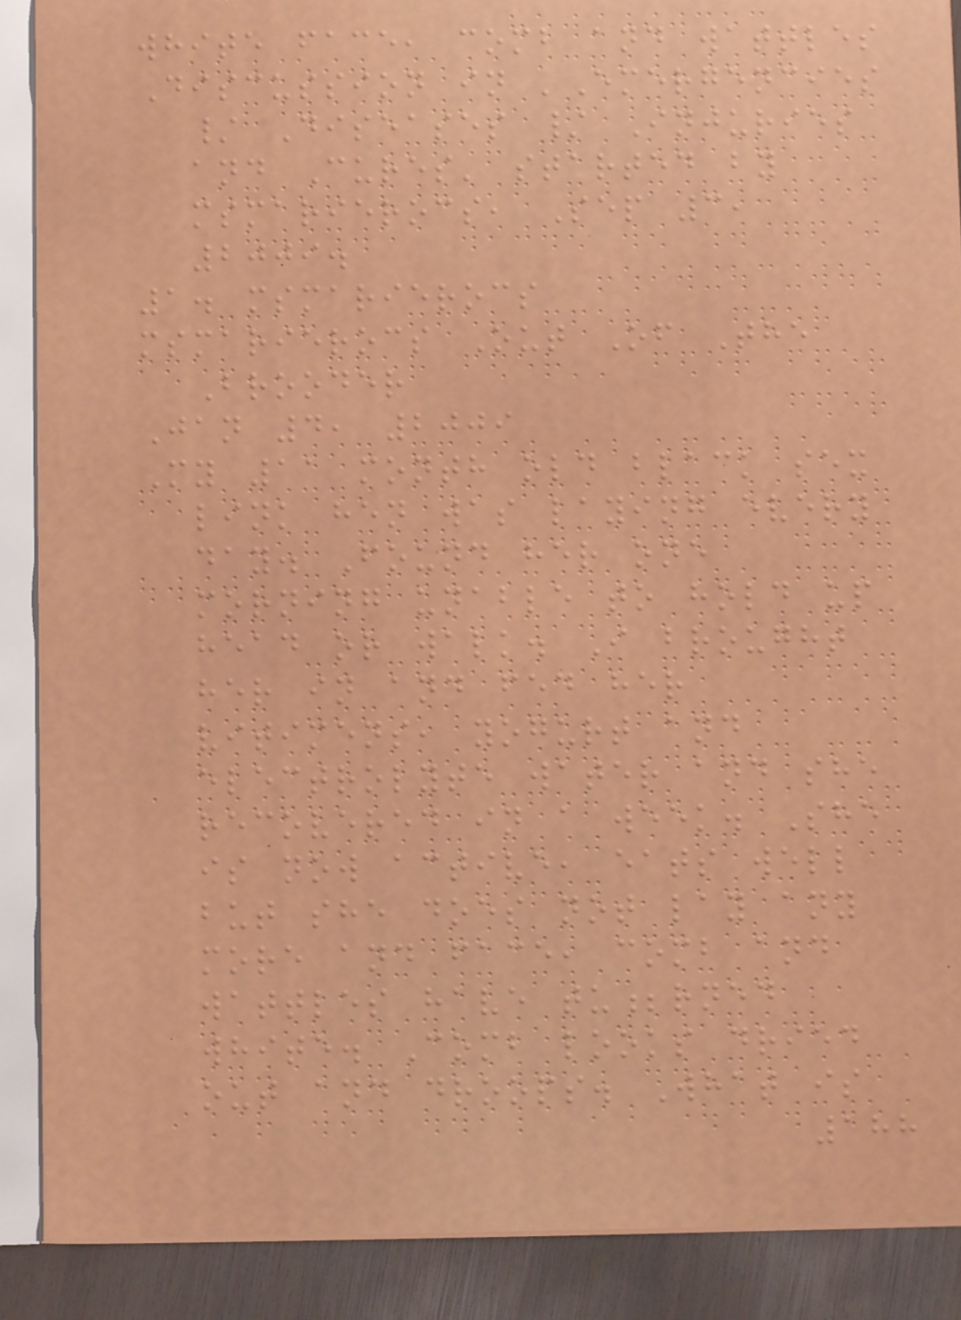white face, comb and wattles
Discussion in 'Emergencies
/ Diseases / Injuries
and Cures' started by
msmarierocs, Sep 3,
2009.
1. msmarierocs
msmarierocs Out Of The
Brooder
Jan 4, 2009
My 11 month old black sex
link hen was laying every
day. Found her one
morning unable to hold up
head or walk. I brought
her in and fed her
vitimens, yogurt and
electrolyte water and she
recovered in a week. She
is now active, eats well
but she does not lay any
more and face, comb and
wattles have tu;rned
white. Comb looks dried
out and droops. What is
188
